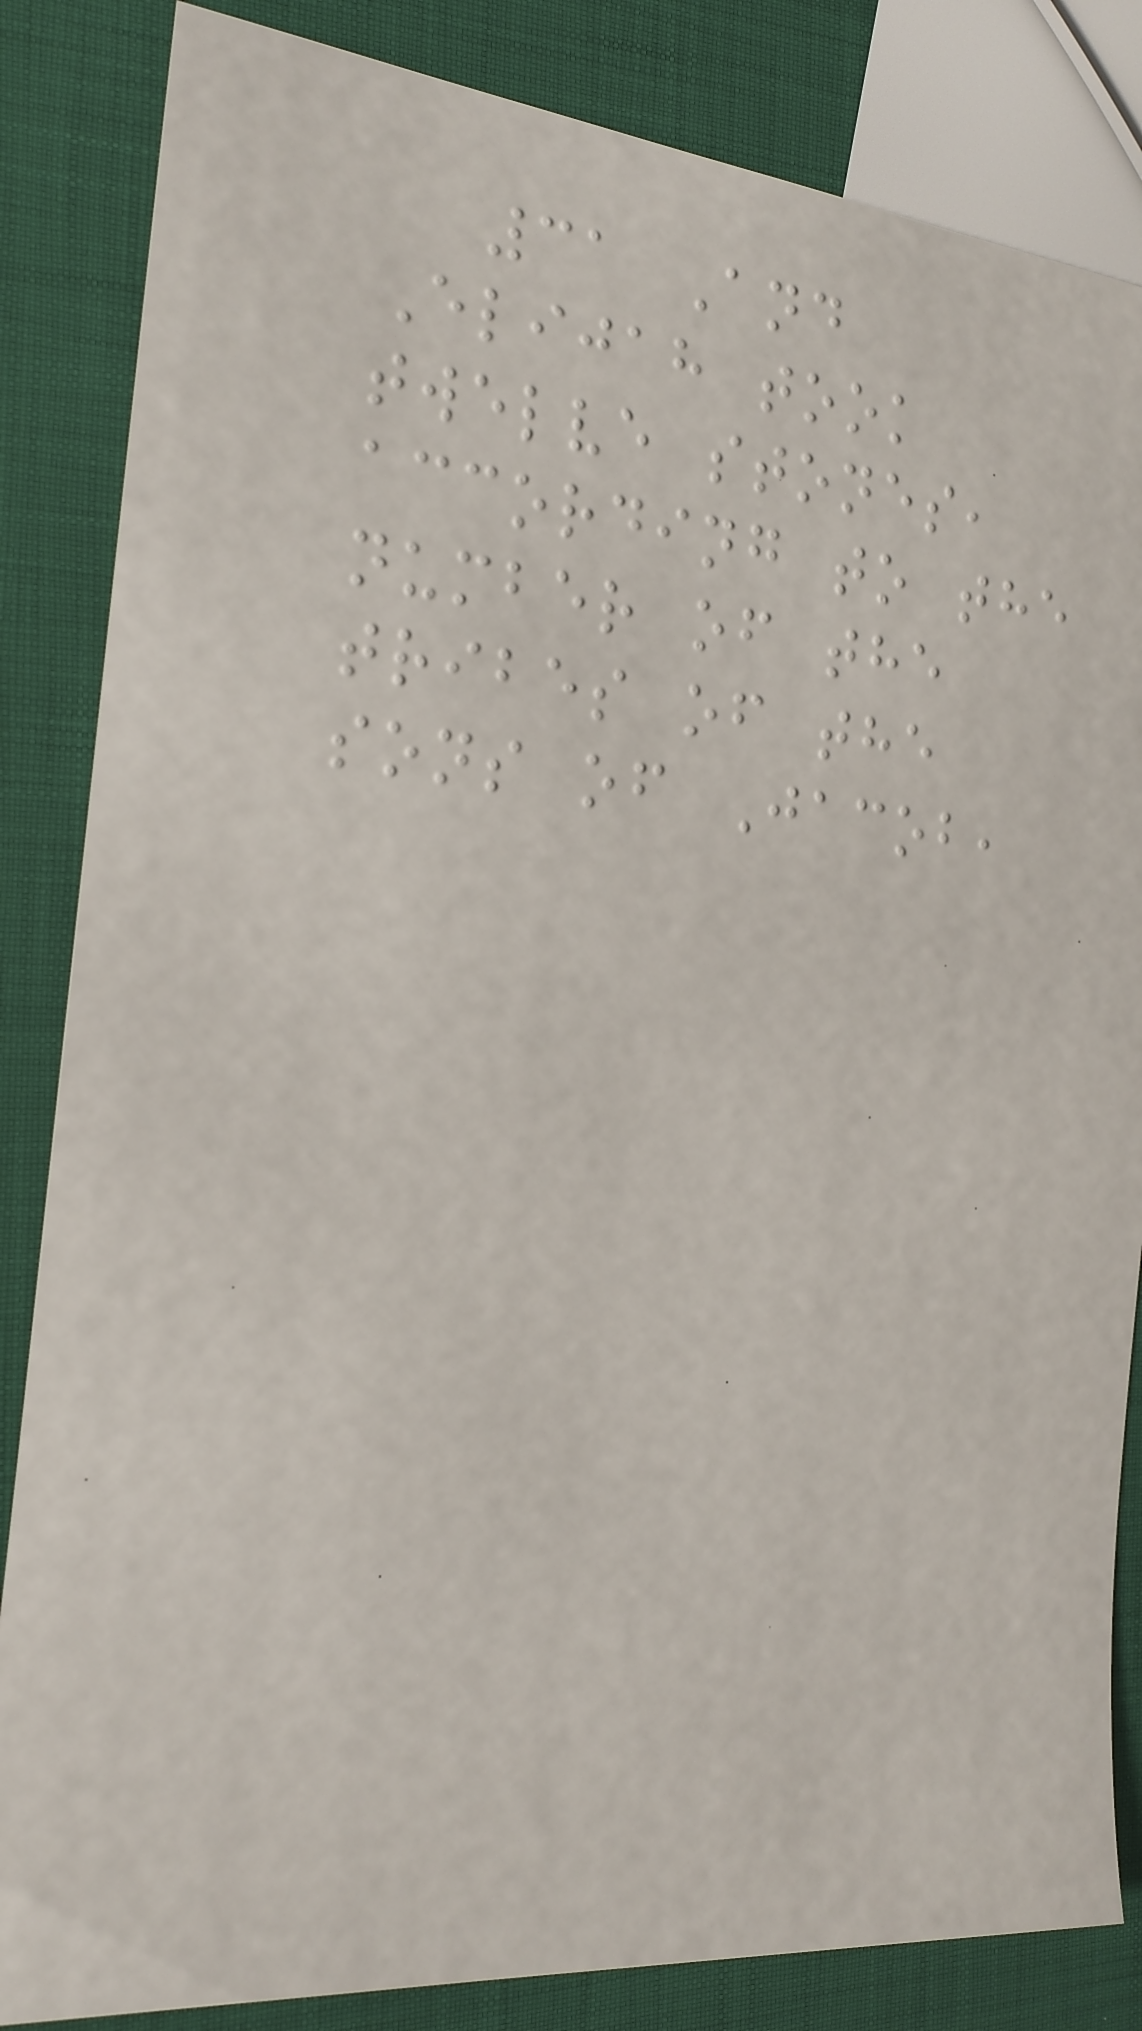31 And
Elijah took
twelve stones,
according to the
number of the
tribes of the
sons of Jacob,
